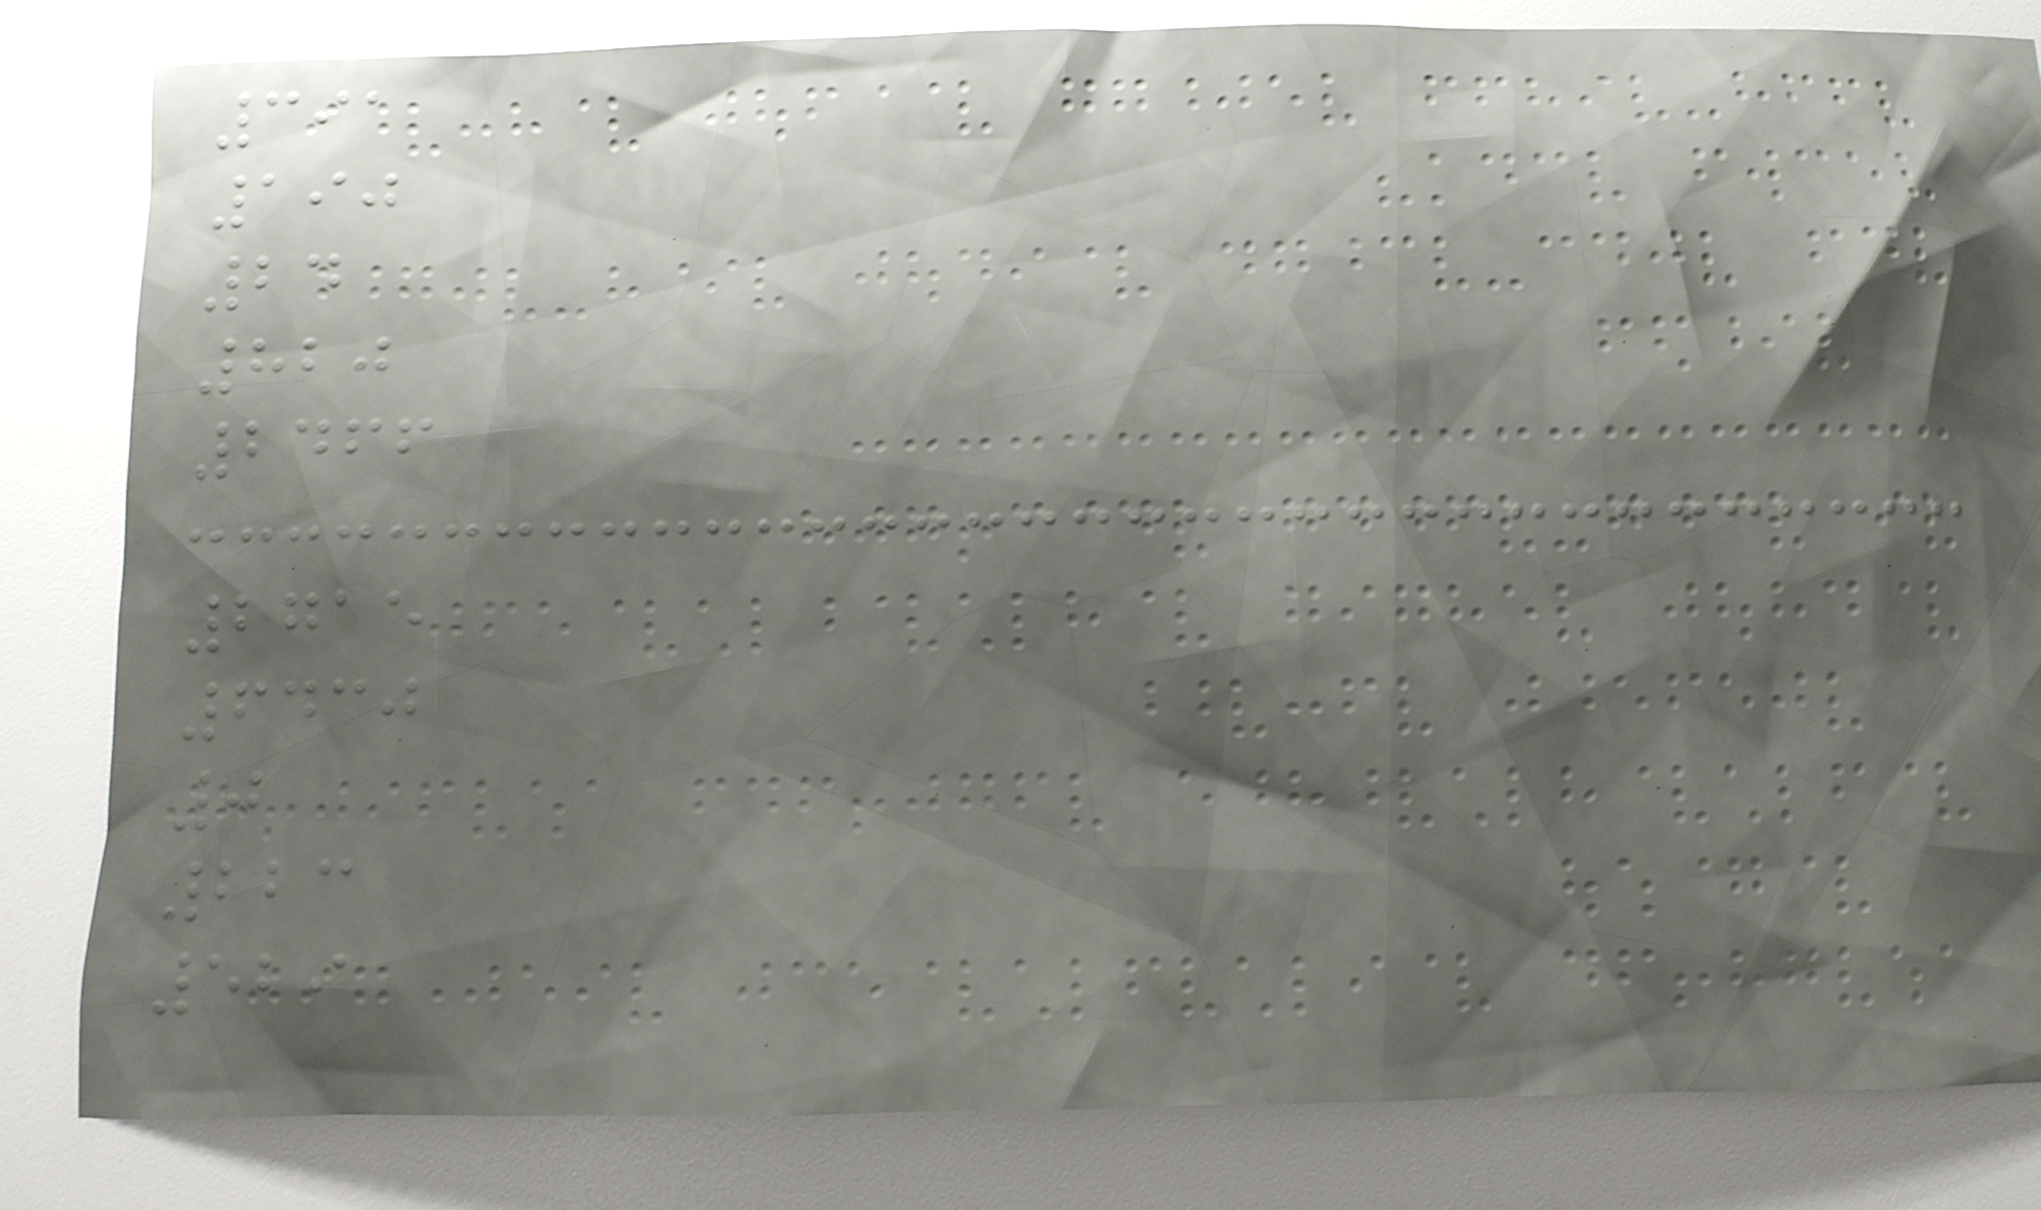391
190
24
820
2466
2715
6430
0
223
529
